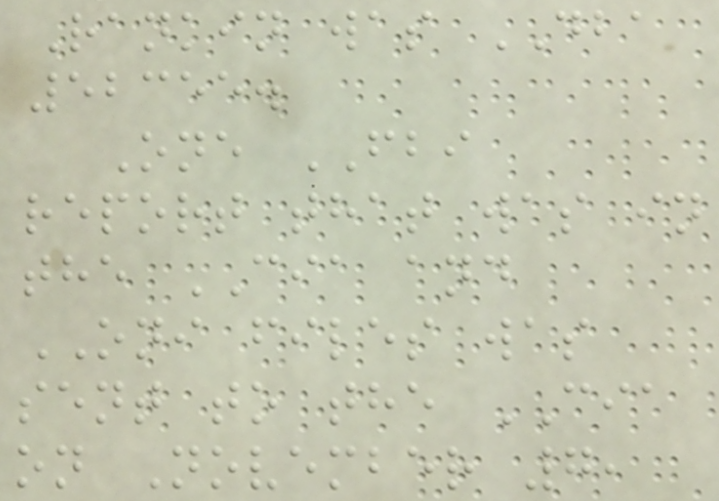Rankin was DBA
52355.
One FBI
report that was in
the CIA and
ONI files was
sent to the CIA
on November 7,
